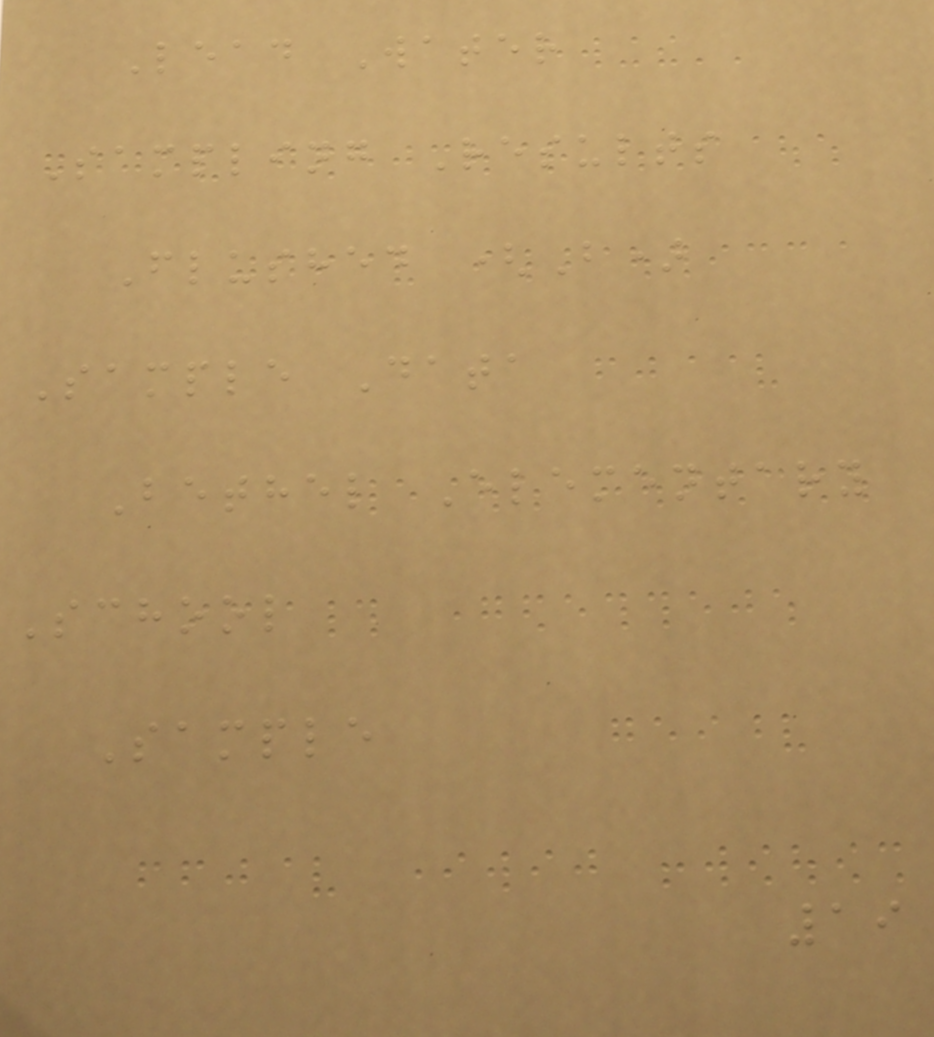Lead Water
Sampling Results
Flushed (B)
Sample Data
Bethel Elementary
School
Sample
19
